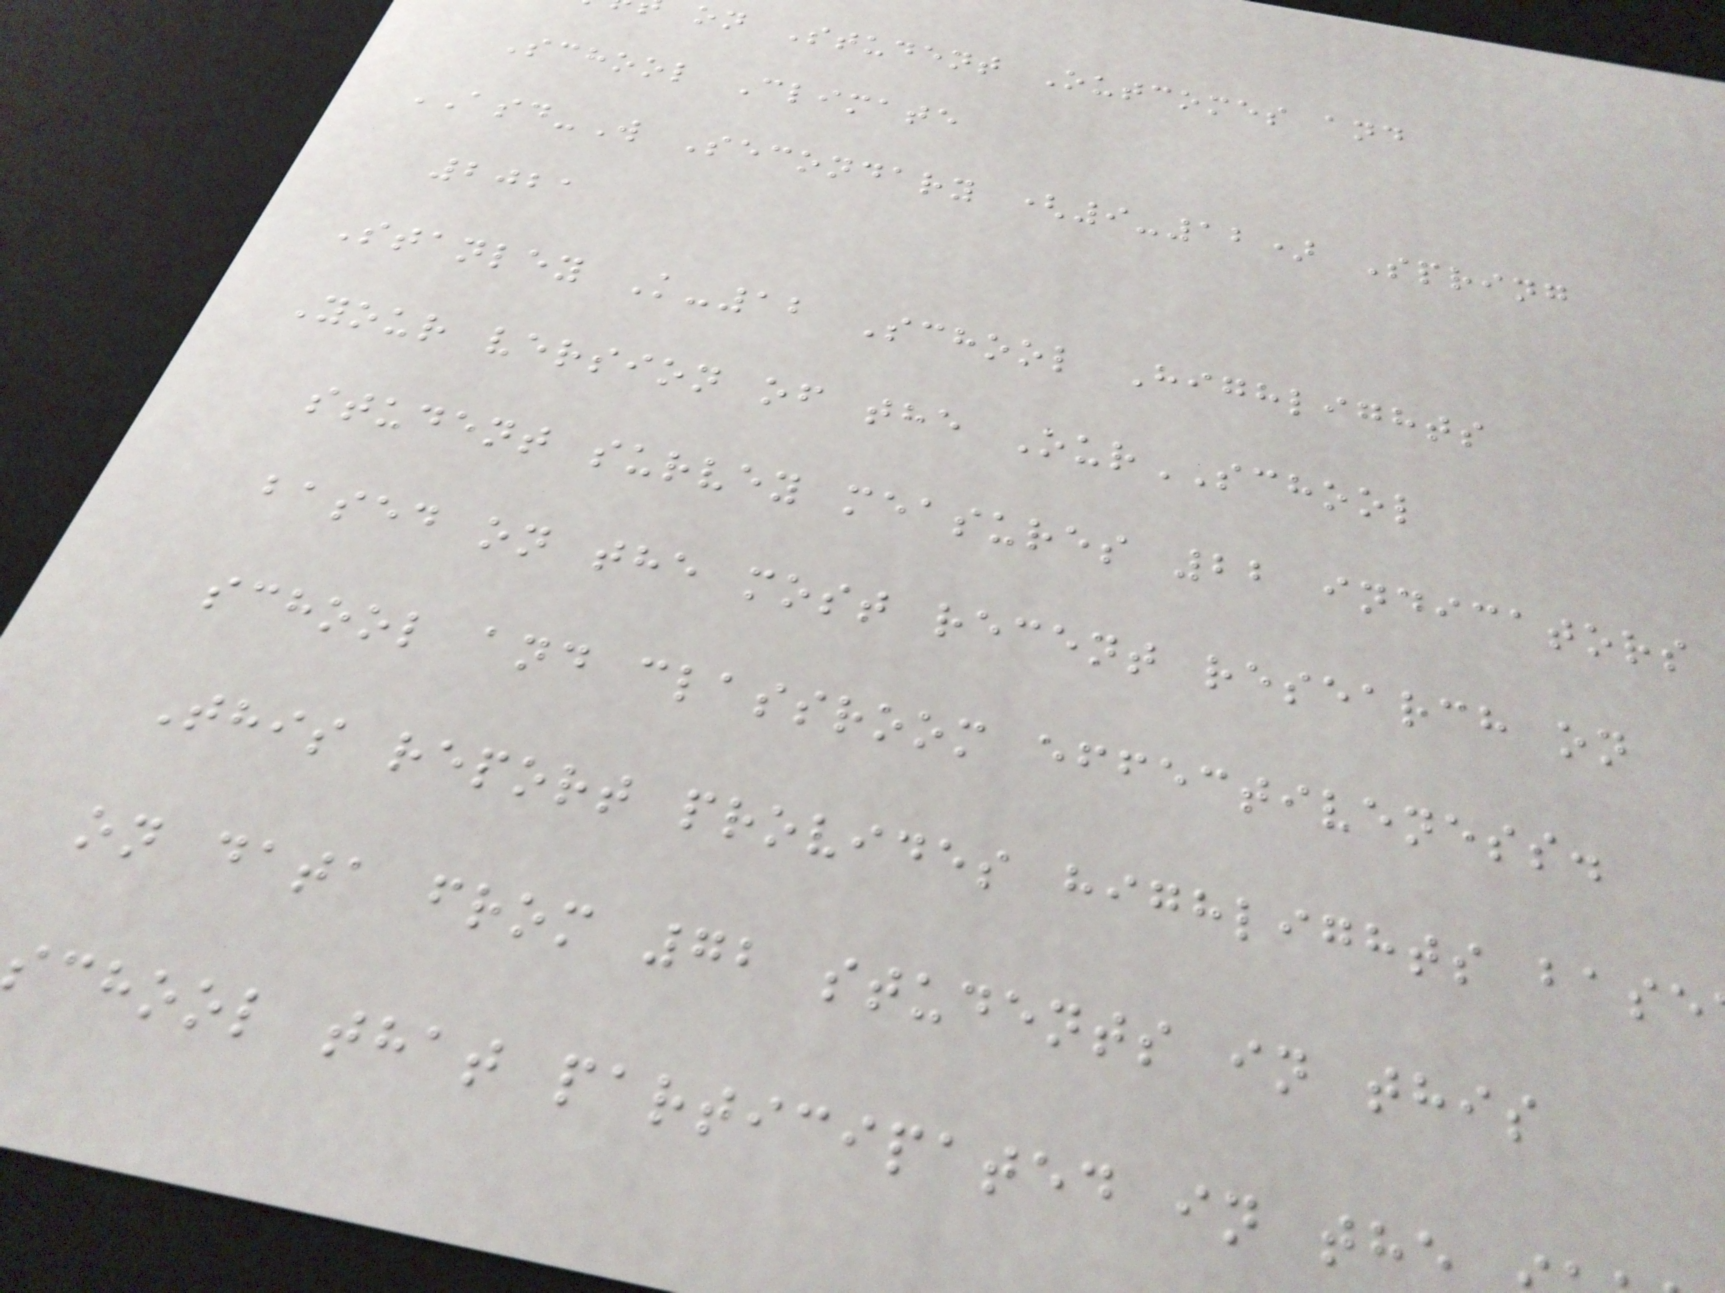on Student Outcomes and
School Climate
ASD-W Secondary (9-12) Spring
2021
Stanley K-12 School Highlights
Your version of the OurSCHOOL
student survey measures 22 indicators
based on the most recent research on
school and classroom effectiveness.
This report provides highlights base
on data from 72 students in this
school that participated in the
